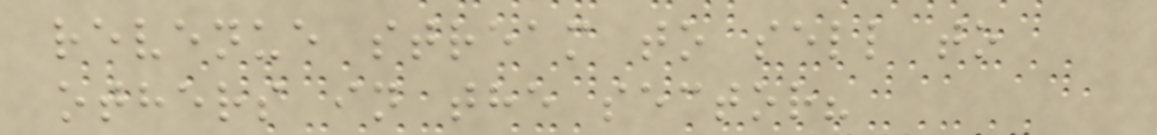revenue stream to sell to
others in the sector?
